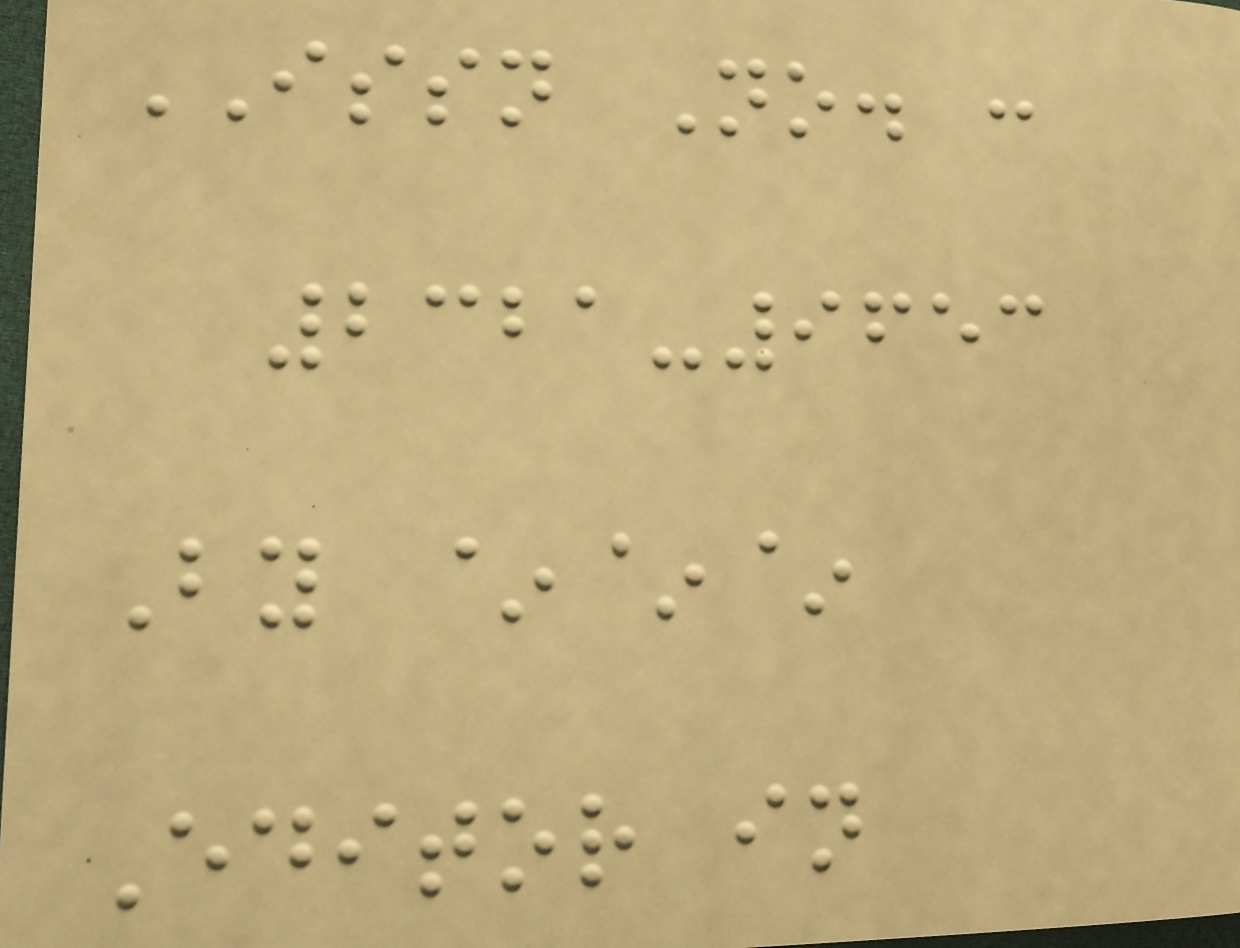ISSN No. :
2321-9653
By ~~~
Editor in
